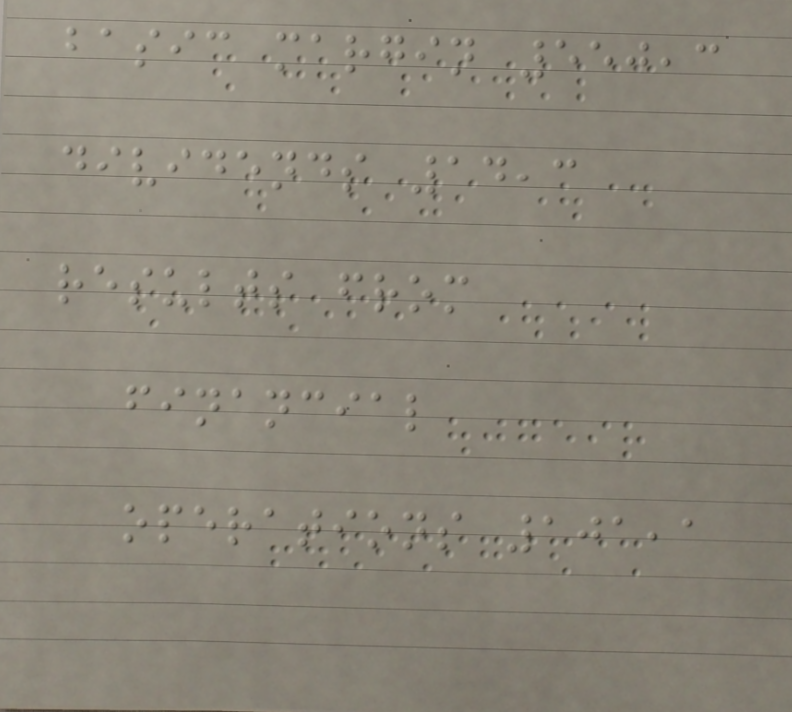basic margin 550,3
dividends 14,3
results from
financial
operations 101,1
